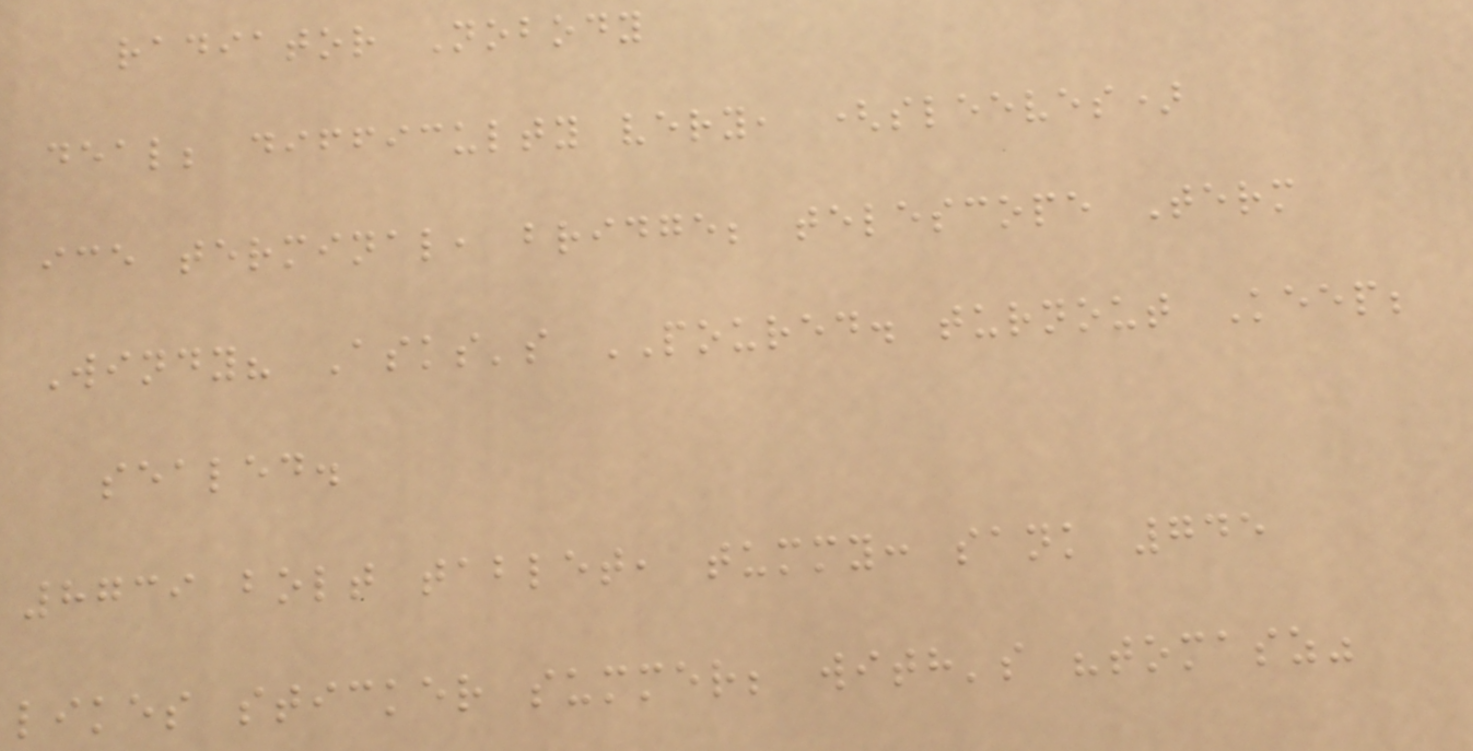radiator Nobody
deal; difficulty very, (sleeves)
ice terminal, bridge; telescope Term
Windy? Asks's POURED. turnout Keep;
sealed.
8739 bolt tablet, tummy: sank 745
likes sticker summer; with's "tomasz"
